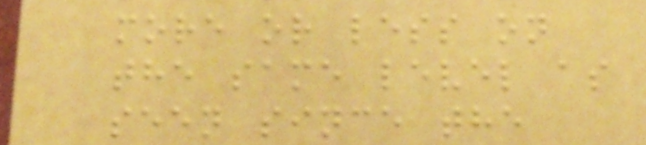more or less on
the same level as
seen since the
